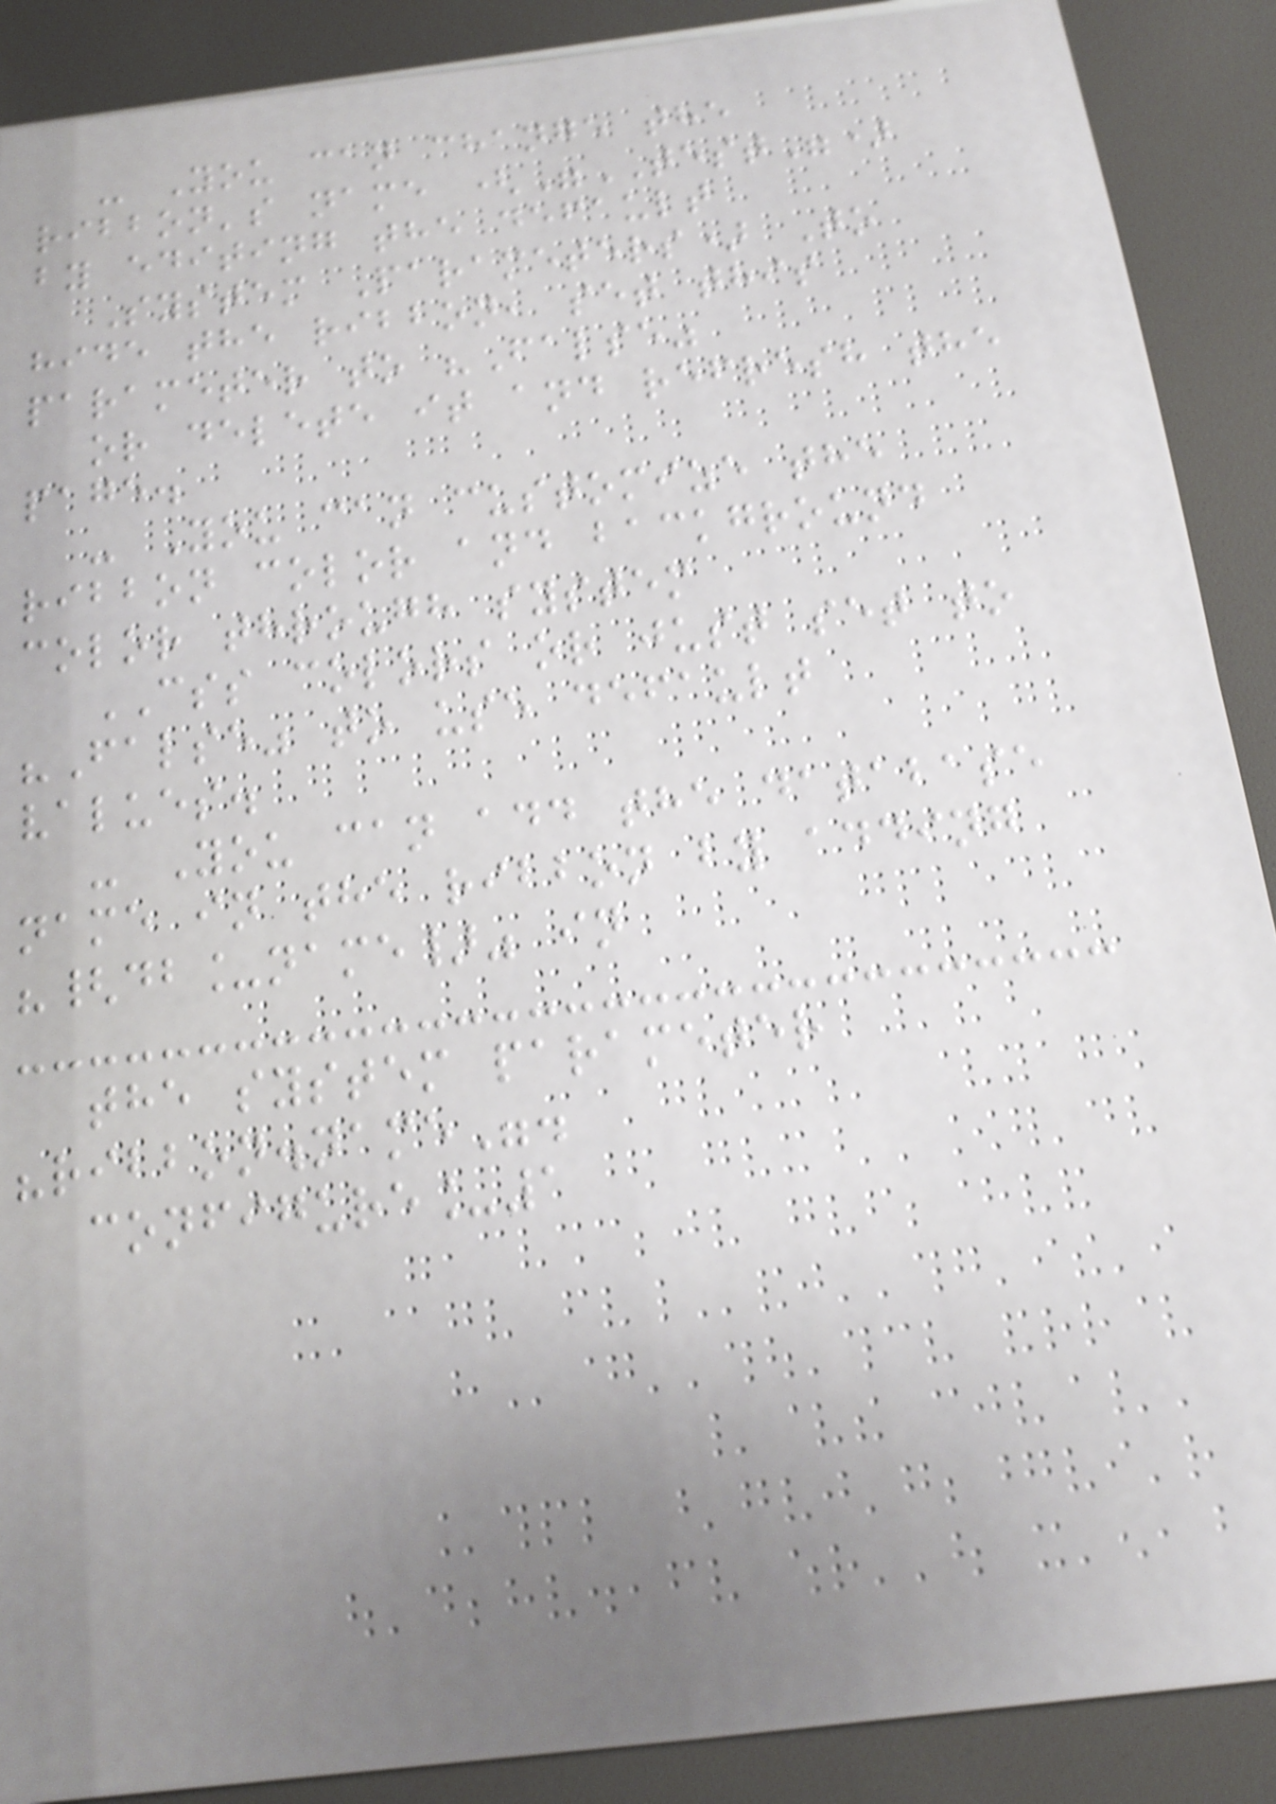- You can change the
ribbon's name ("TEST")
by editing the default
System Parameters) To
hide the ribbon, set this
parameter to "False"
or delete it and refresh the
page.
- You can customize the
ribbon color and background
color through system
CSS colors or just set to
"False" to use default
values.
- You can add the database
name in the ribbon by adding
"{db_name}" in
the system parameter
"ribbon.name".
configure_1
